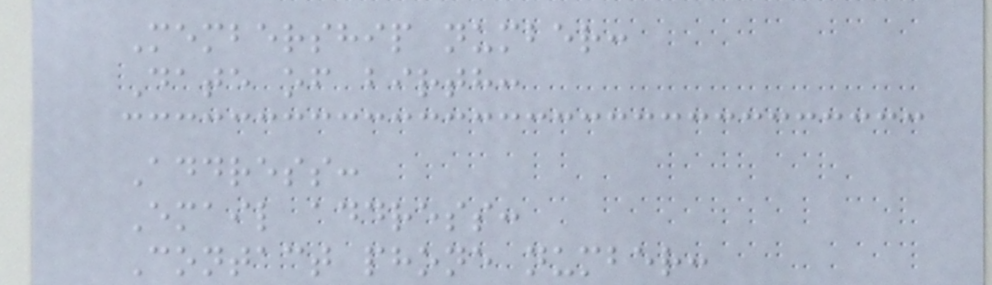Membership number:
Date of birth:
Address:
Email address:
Contact phone number:
